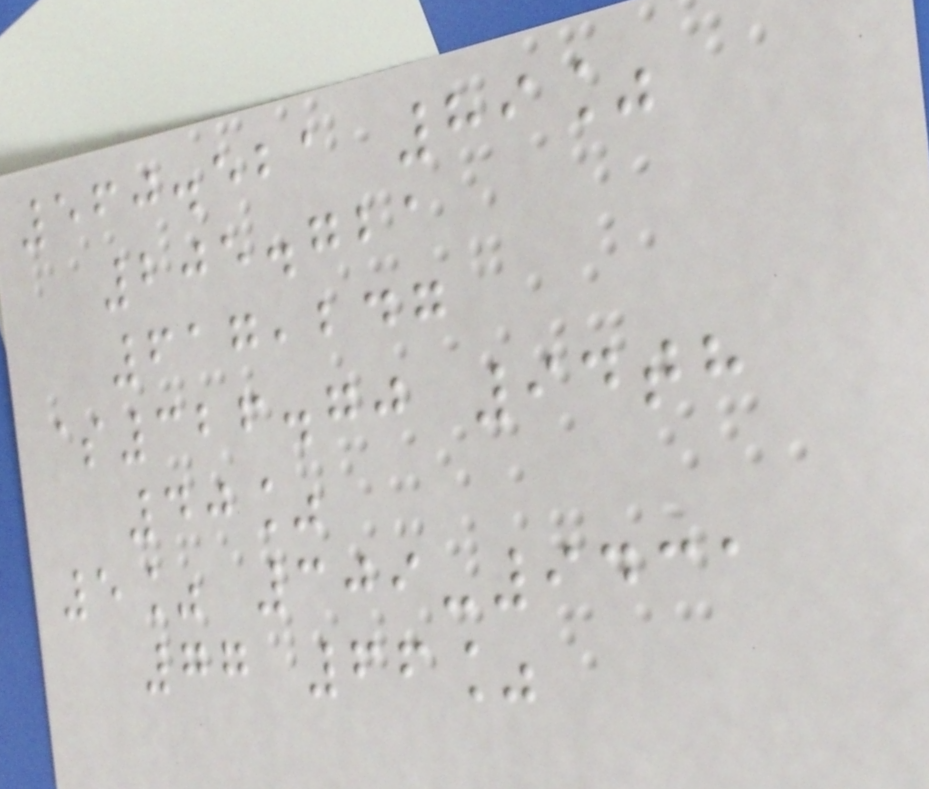560.521 89%
205.721
617,247
$326.70 94th
40%
5% 309-9431
77 66%
